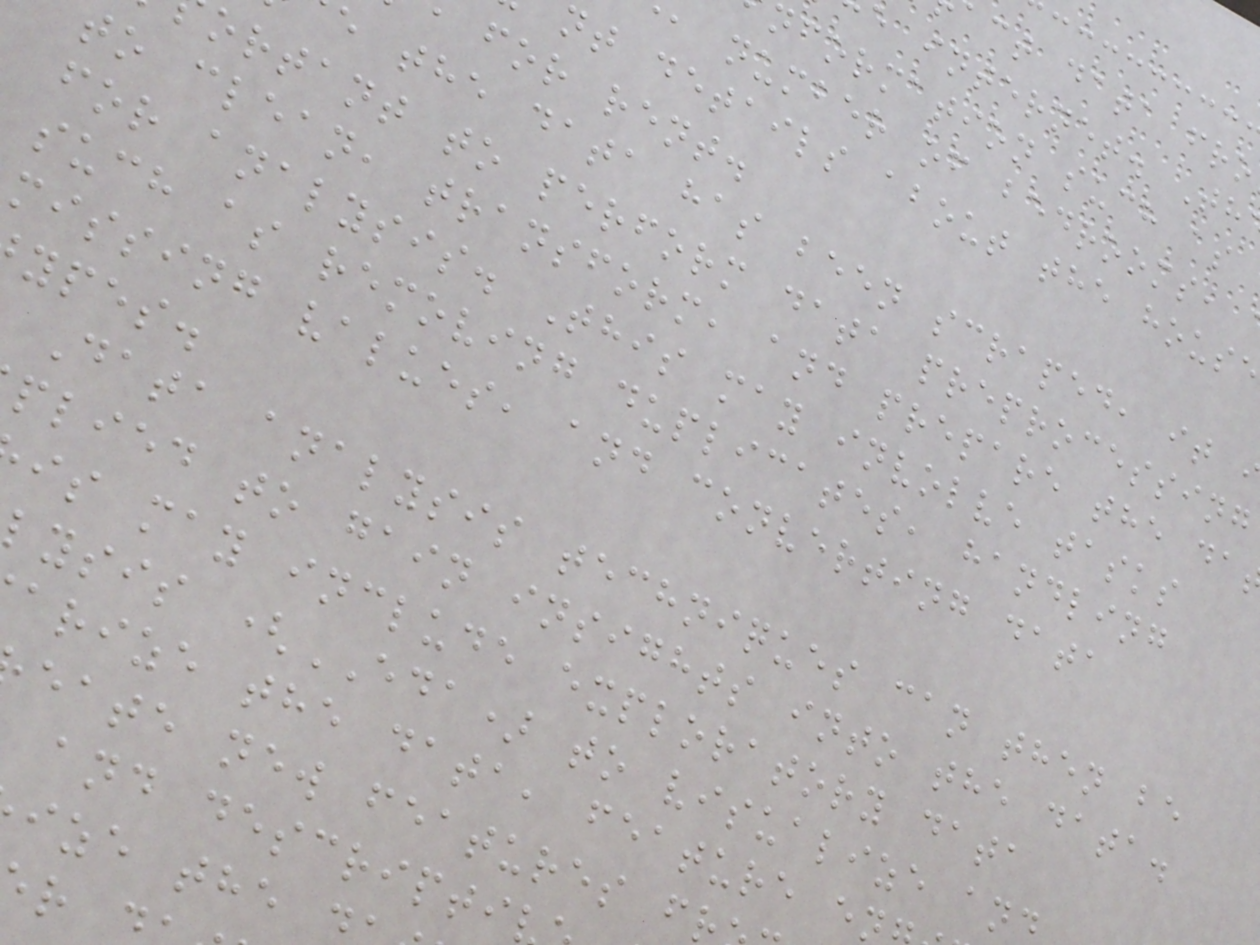act data fro
e internet. Th
nformation such as
, number of bedrooms,
nt details about the house
for rent.
e the data has been scraped, it
ortant to perform data preprocessing
to clean, transform, and prepare the da
for analysis. This may involve tasks
such as removing duplicates, handling
missing values, and converting data
ypes.
Data analysis techniques can then be
plied to gain insights into the data.
is may include exploratory data
lysis (EDA) to visualize an
arize the data, feature e
eate new features f
and descripti
